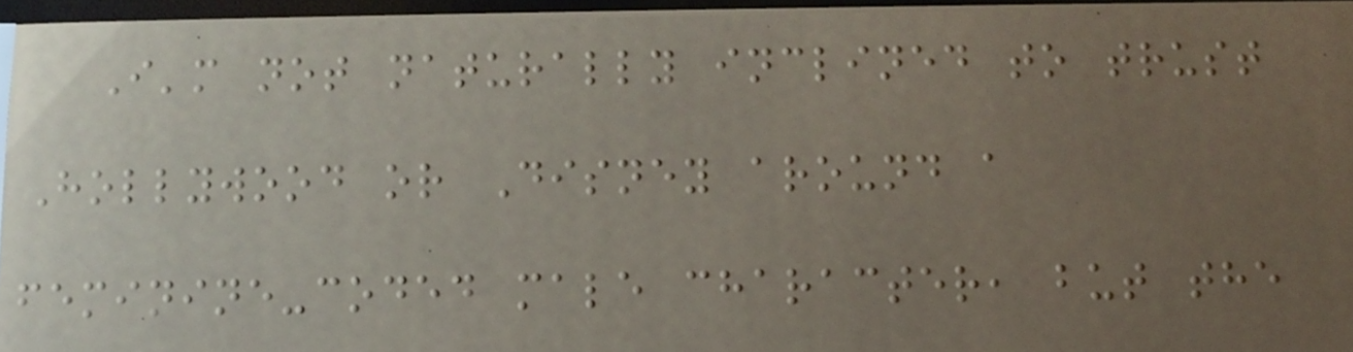I'm not naturally inclined to trust
Hollywood or Disney around a
feminine-coded male character, but the
